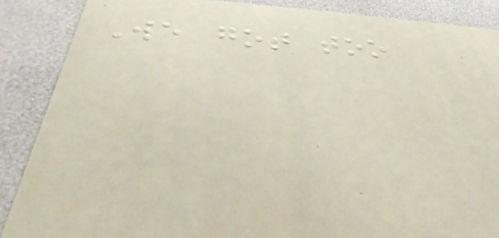We got too
